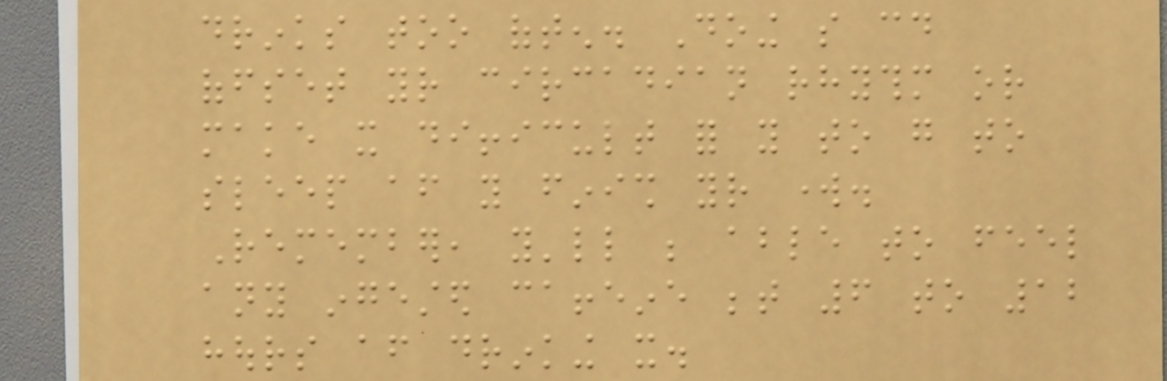drinks too often. Doing so could
offset your circadian rhythm or
make it difficult for you to go to
sleep after you finish your work.
Remember, you'll be able to feel
any ingested caffeine between 6 to 12
hours after drinking it.
